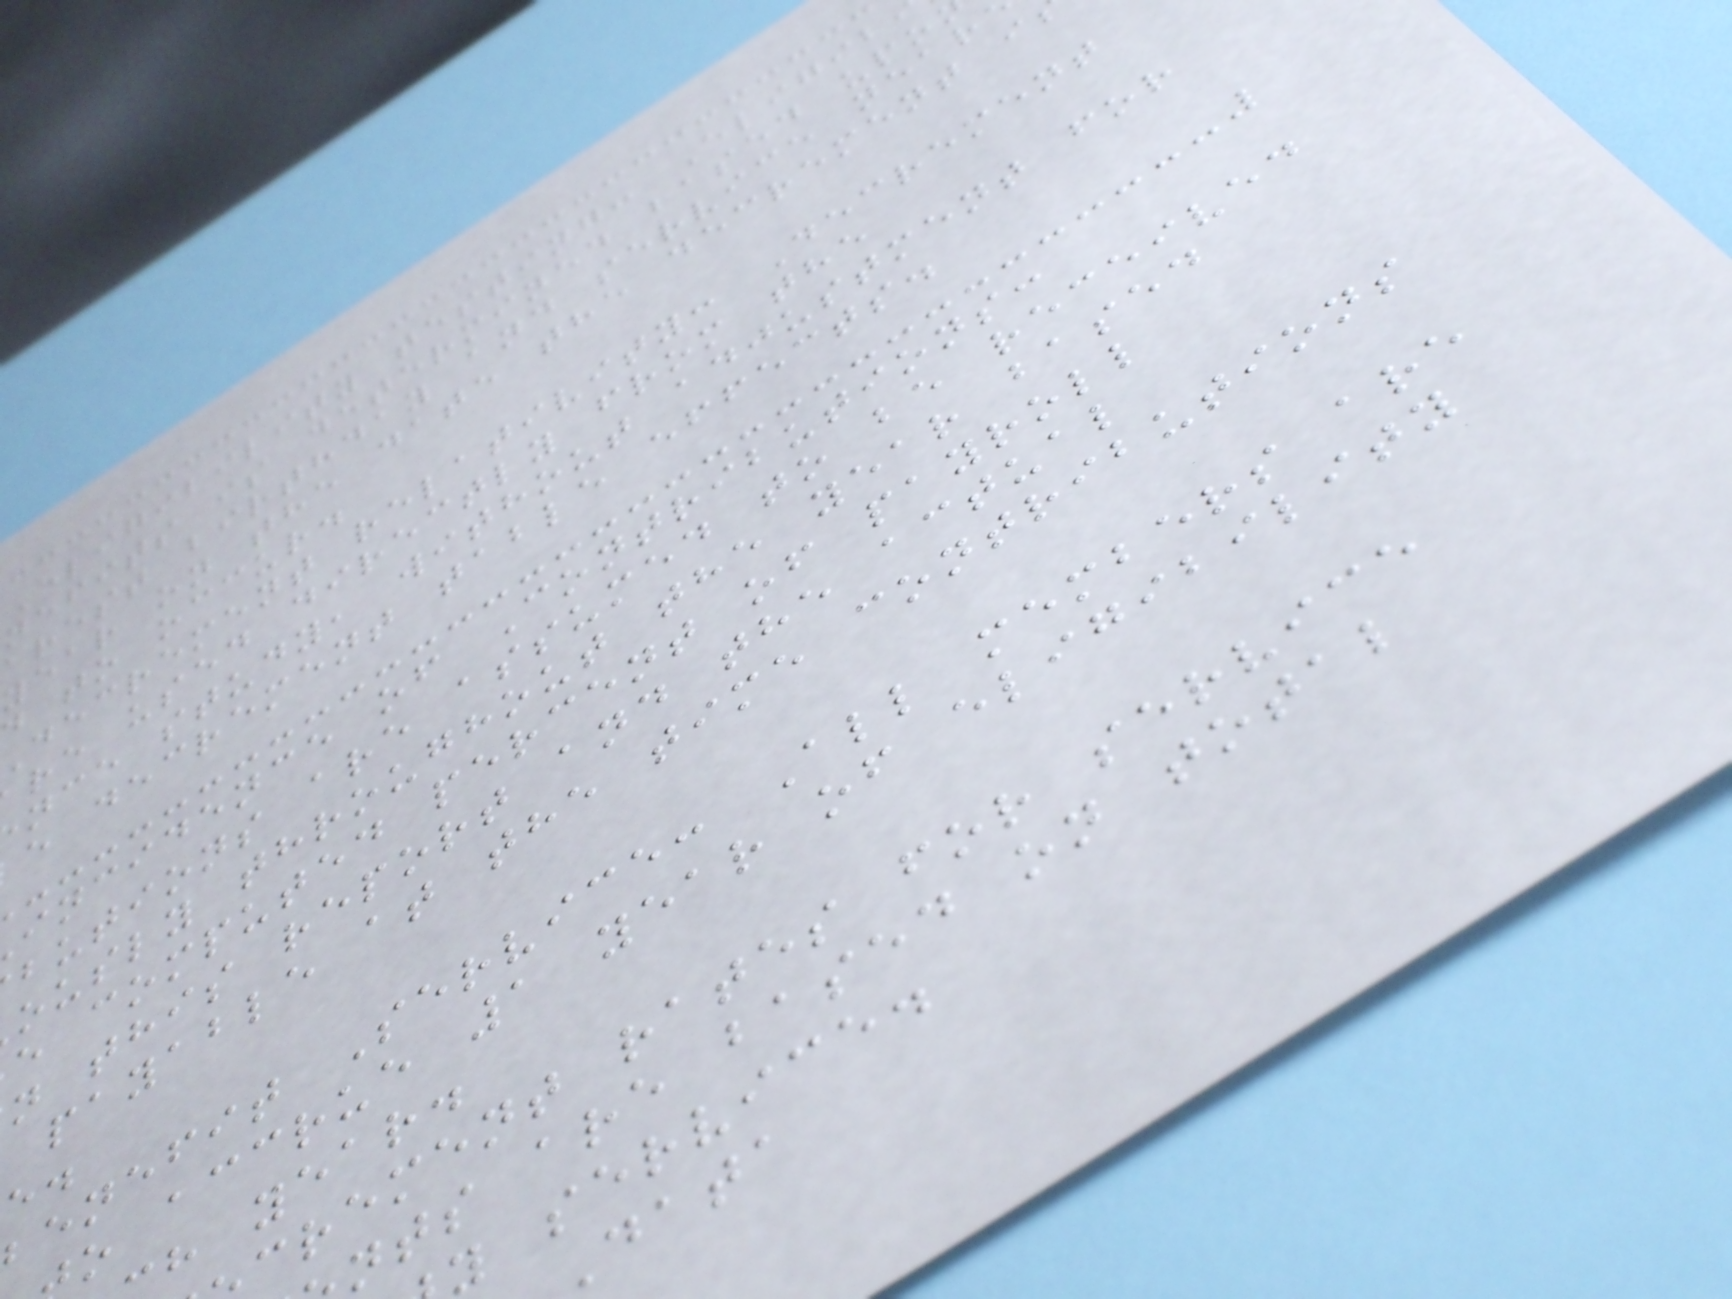Eligibility testing: Eligib
nefits is determined based upo
arest birthday and service near
year on the date the decrement i
to occur.
decrement relativity: Decrement
re used directly from the
nce study, without adjustment for
e decrement table effects.
incidence of Contributions:
butions are assumed to be received
ously throughout the year based
e computed percent of payroll
n this report and the actual
payable at the time contributions
benefit Service: All members are
o accrue 1 year of eligibility
h year.
crement rates for service
nts are based on total
y service.
